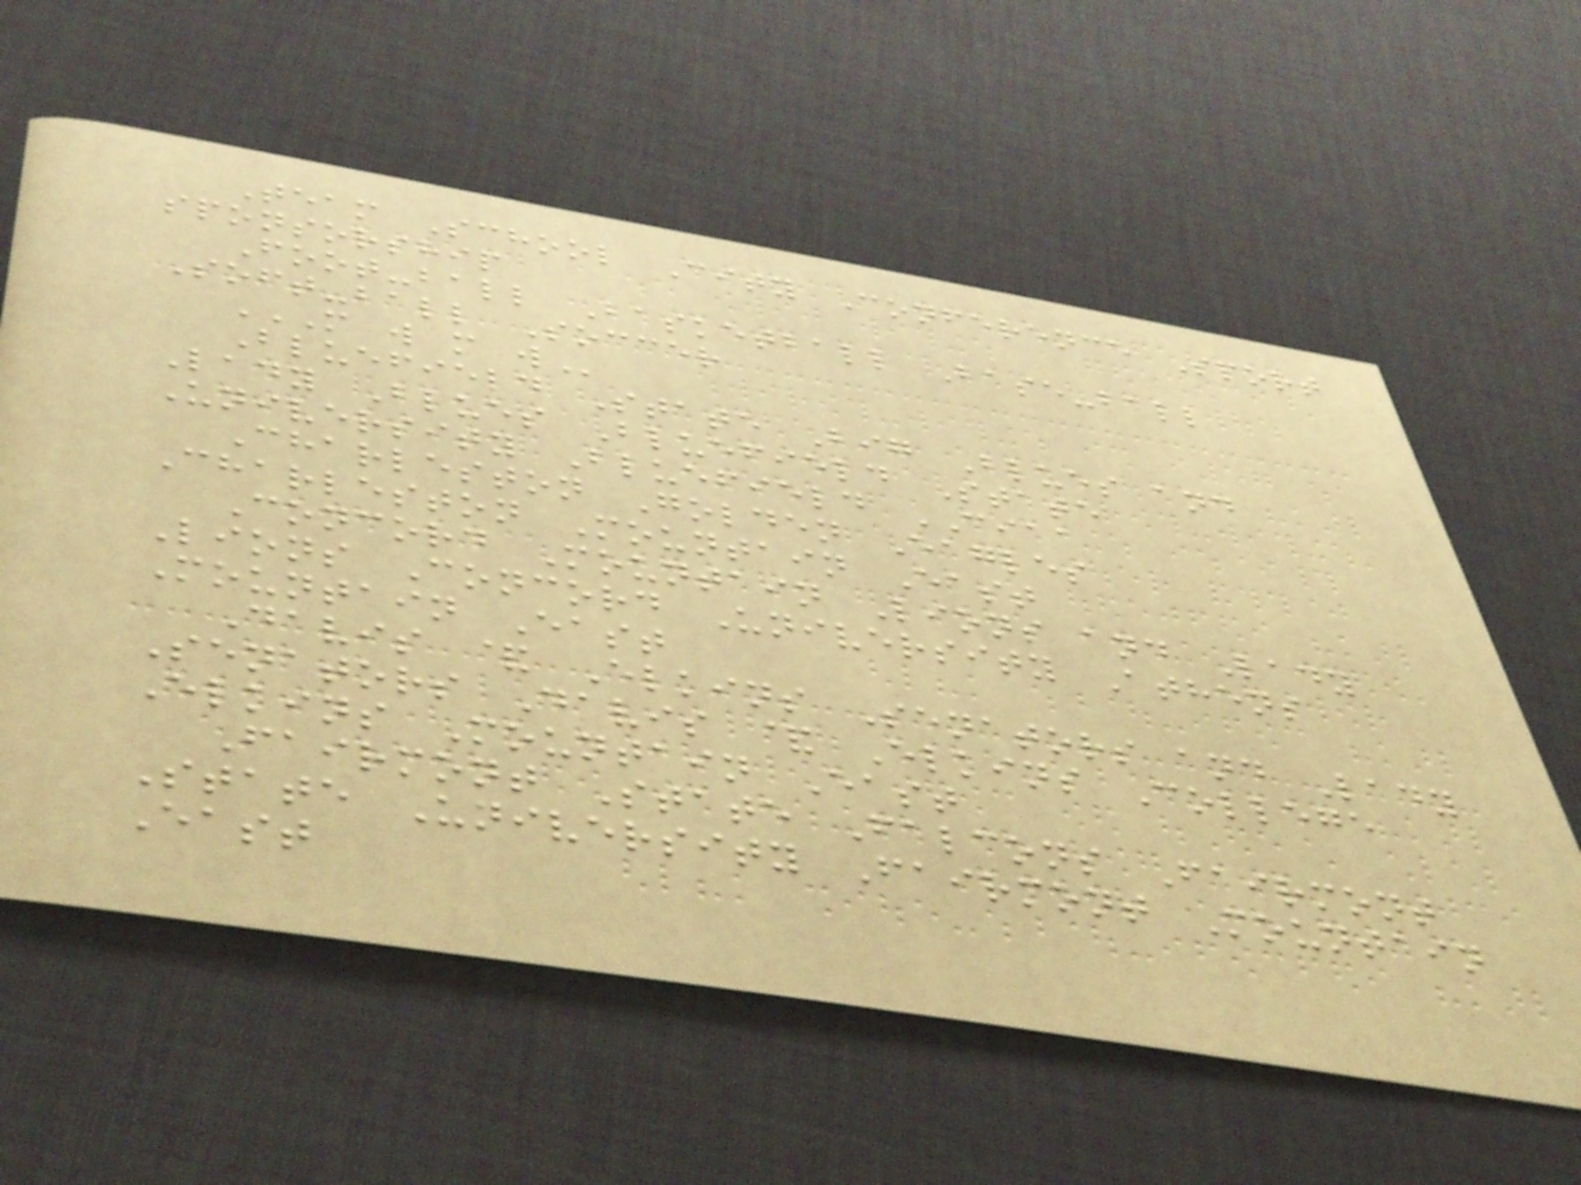Team School City Conference Sport
sponsorship
Foot-ball Basketball Base-ball
Soft-ball Soccer
M W M W
Bluefield State Big Blues and
Lady Blues Bluefield State
University Bluefield CIAA
Charleston Golden Eagles
Charleston Mountain East
Concord Mountain Lions and Lady
Lions Concord University Athens
Mountain East
Davis & Elkins Senators and Lady
Senators Davis & Elkins College
Elkins Mountain East
Fairmont State Falcons Fairmont
State University Fairmont Mountain
East
